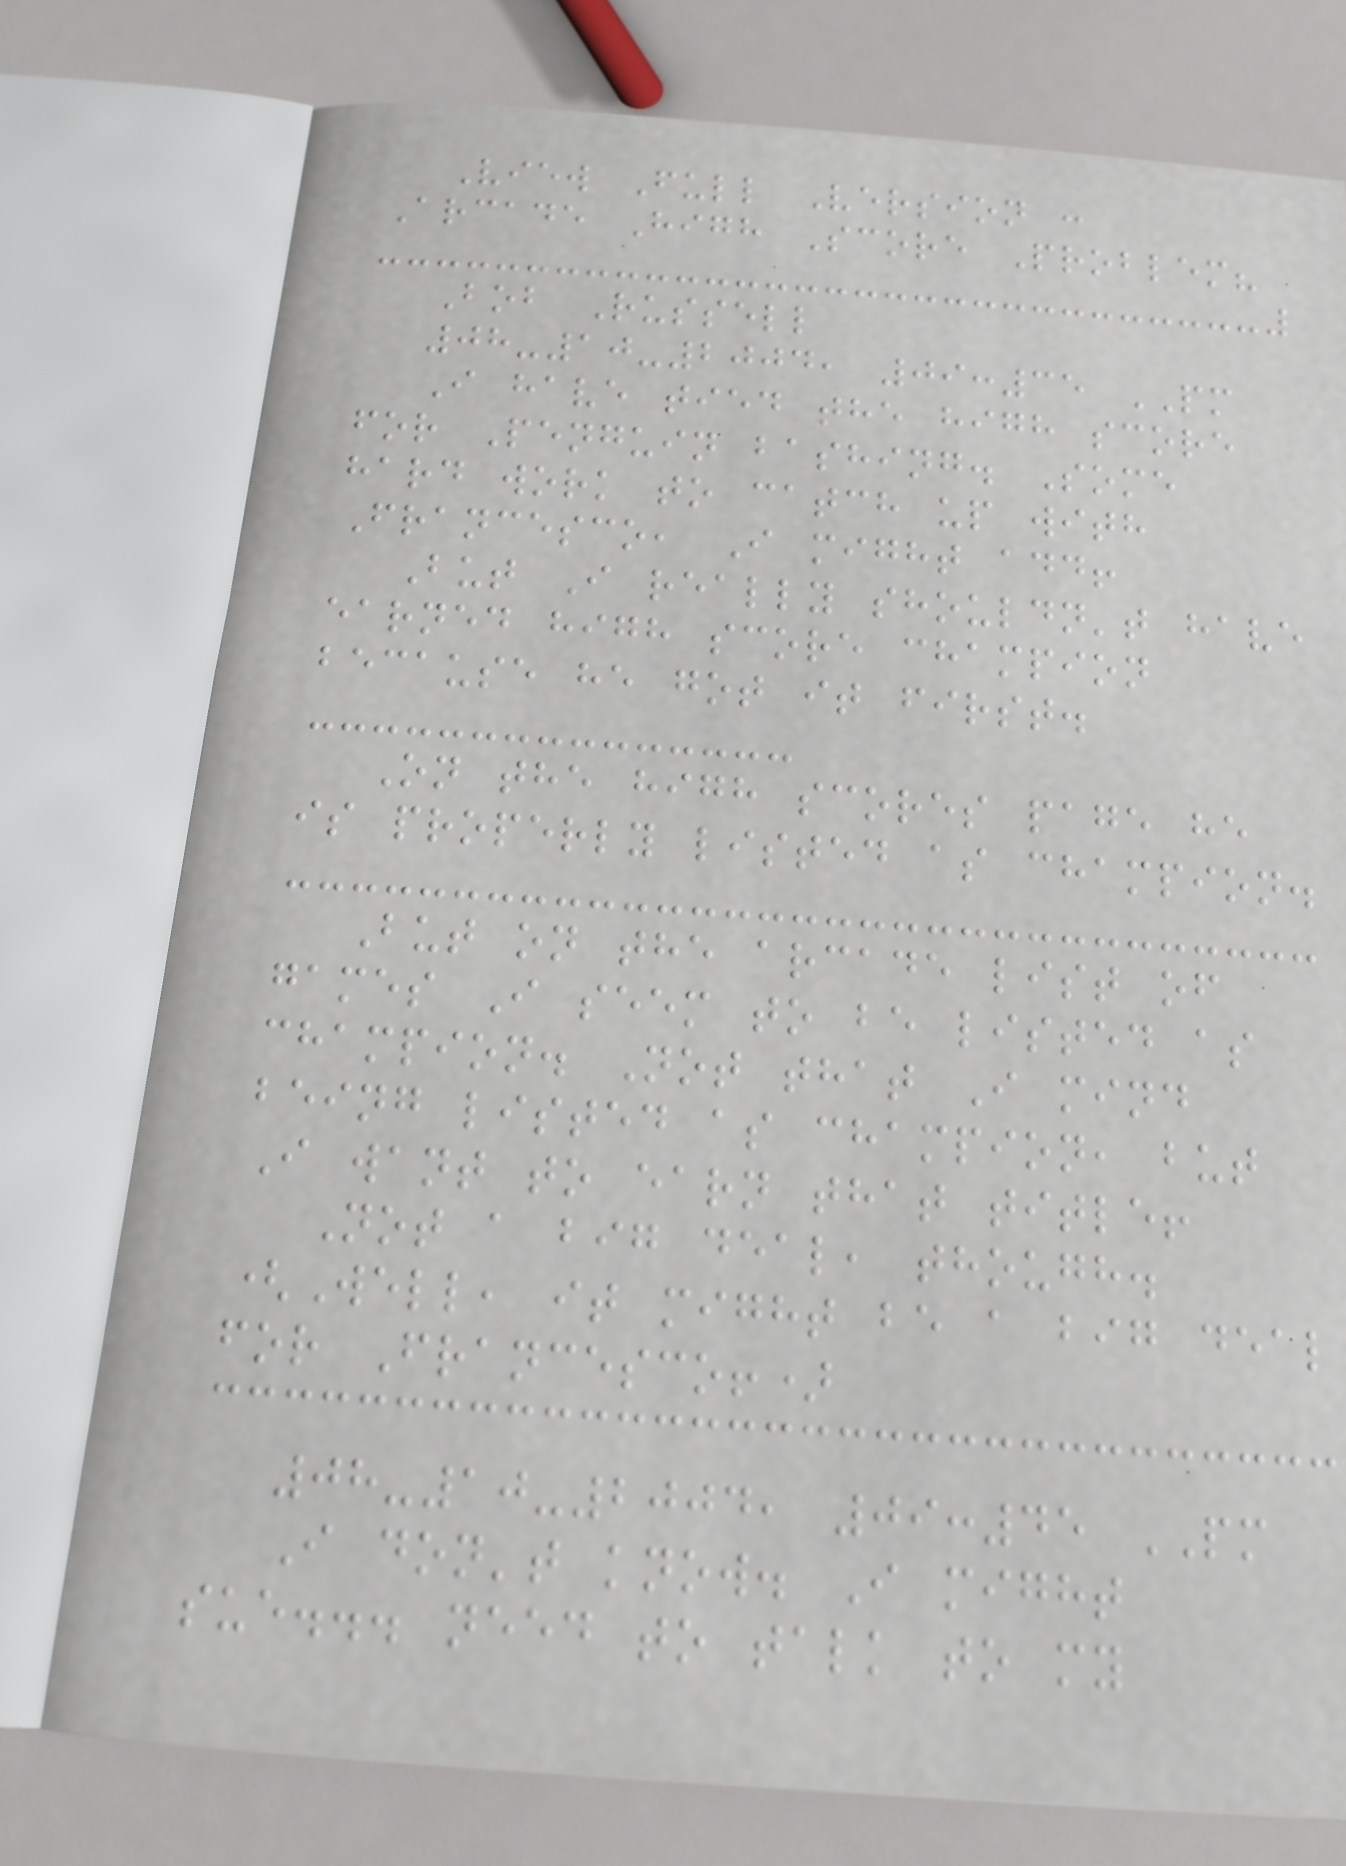View Full Version :
Arcade High Score Problem?
Bob Russell
08-10-2004, 09:35 PM
I have tied the high score
for Penguin bashing. Some
hard work to catch up with
Francesco, I might add!
But I really shouldn't have
earned high score champion
because he got it first.
On the high scores page he
is properly listed as champion.
But on the arcade list of
games I seem to be listed as
champion. Not that I mind
being listed as champion, but
I want to earn that title!
Not a big deal, though.
(Well, it might be a big deal
for Francesco!)
08-10-2004, 09:45 PM
I don't know. I might
sue... need to talk to my
